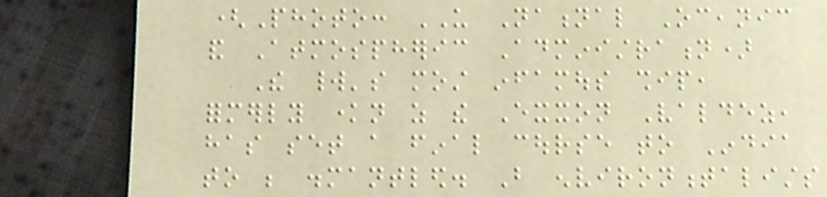(Photo: US National Oceanic
and Atmospheric Administration)
The world's most infamous ship,
formerly known as the Exxon Valdez,
has set a final course to India
to be dismantled. But environmentalists
